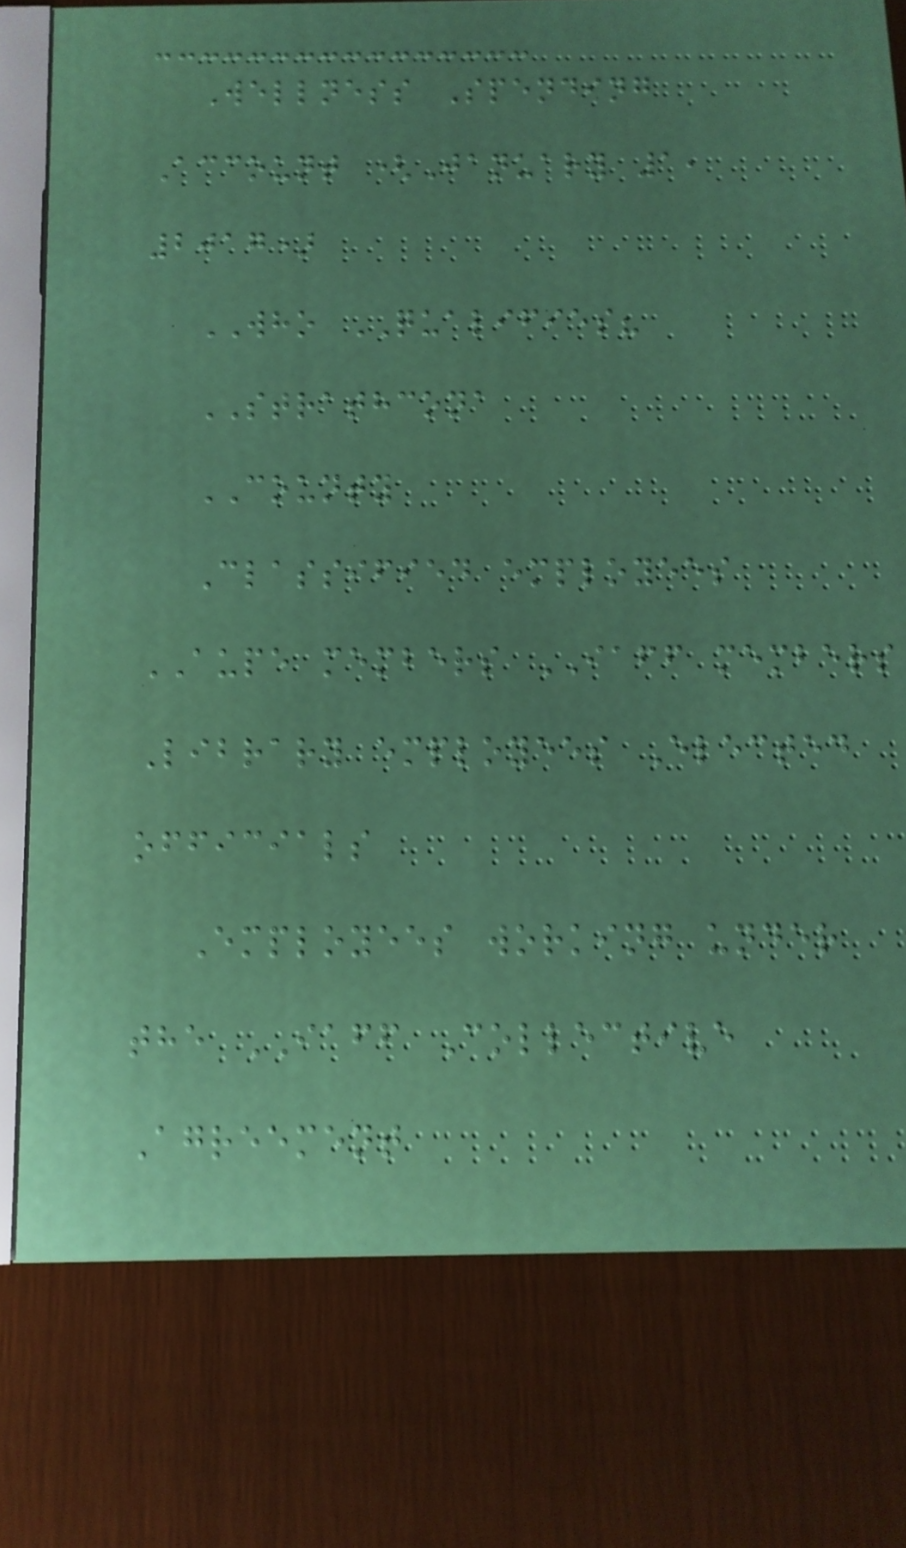Wellness Spending
Account (January 1,
2017)
WHO QUALIFIES?
STRATHCONA
COUNTY
Classified employees
AUPE members IAFF members
Library employees Elected
officials
Employees working under
the IAFF Collective
Agreement
